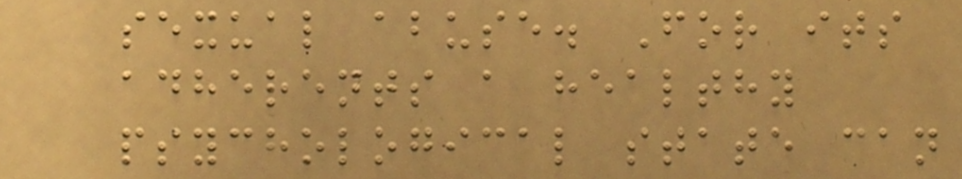sexual abuse. For its
adherents a healthy
psychological state can
